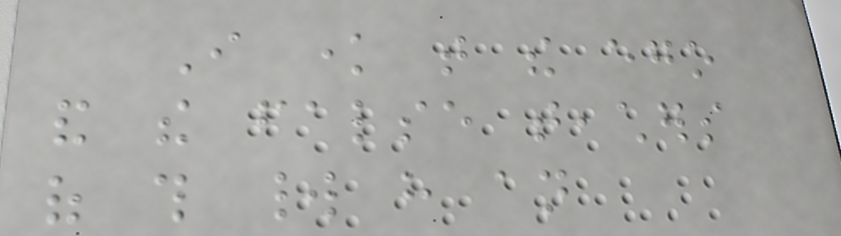I know that the ego
and the false teachers
of this world have an
